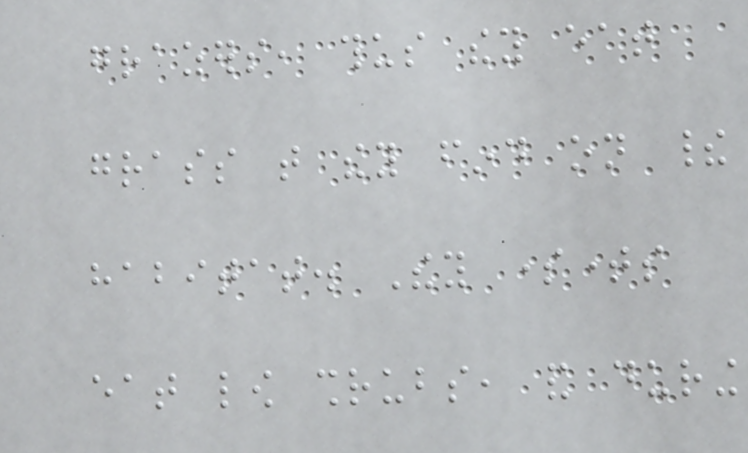grazers, thus they eat
grass that they find on their
habitat. They sometimes
eat low shrubs, and during
